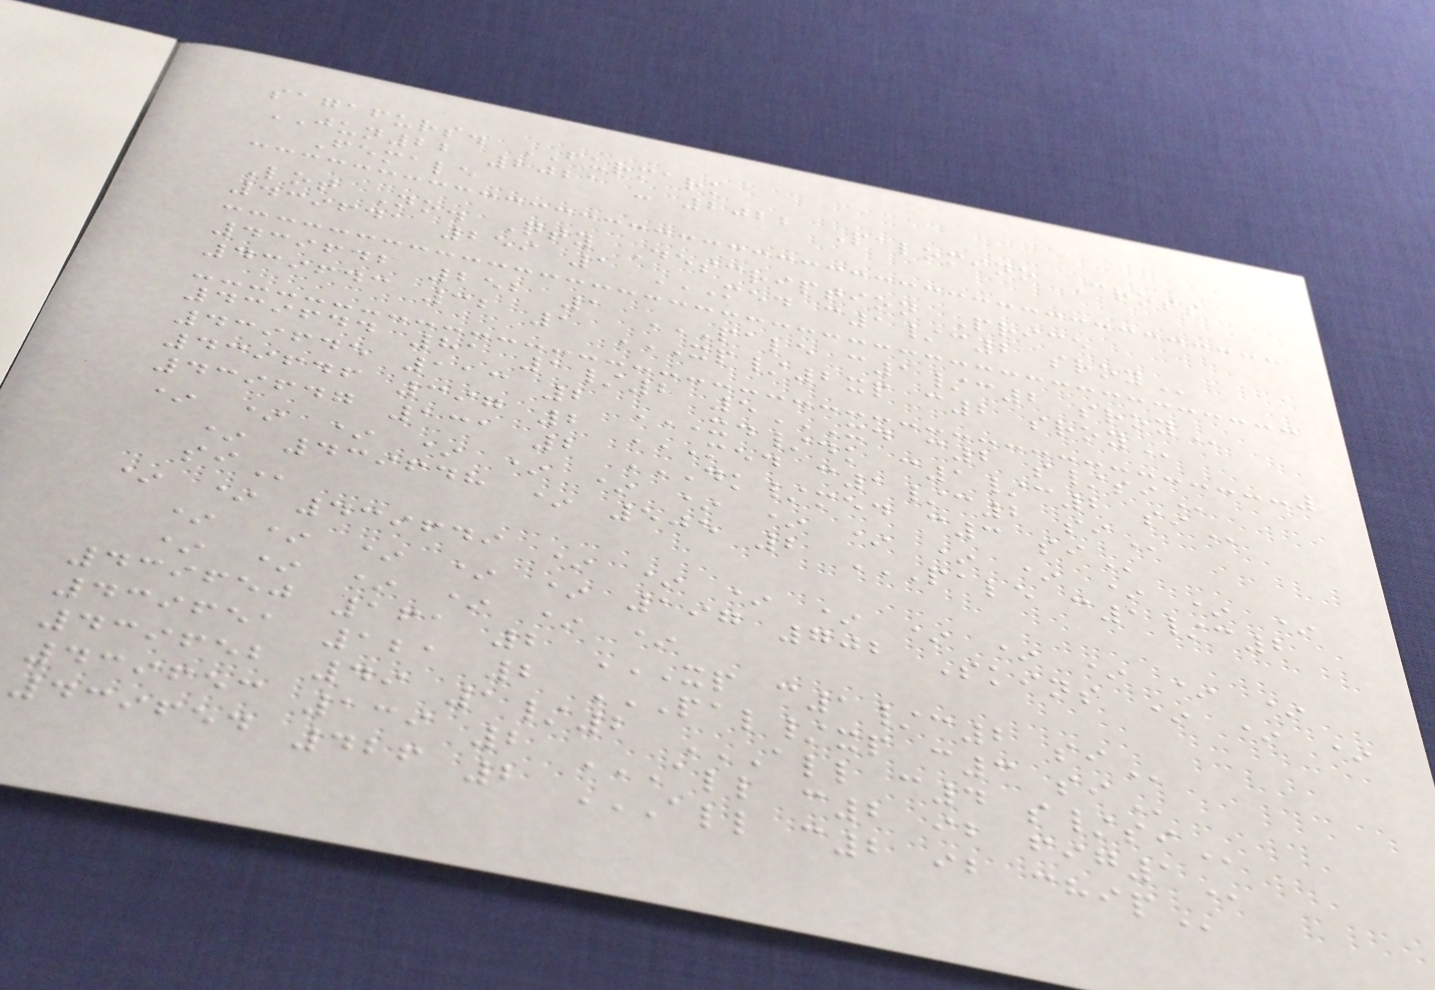sagafurs. FURMARK
JUN22 2021 - 2022 Palomino Cross
Female
Lot No. Qty Description Price
439641 259 1 MED C1/C2 SROY
439642 252 1 PALE C1/C2 SROY
439643 32 1 XP/2XP C2 SROY
439644 81 1/2 5XD C2 S/SI
439645 113 2 XD/DK C1/C2 SI
439646 397 2 MED C1/C2 SI
439647 131 2 DK/MED C3 SI
* * * * * * * * * * * * * *
* 439648 * 505 2 PALE C1/C2
SI
* * 439649 * * * * * * * * *
* * * * * 197 702 Skins * * *
* * * * * *
439650 161 2 XP C1/C2 SI
439651 121 2 PAL/XP C3 SI
439652 49 1/2 ALL C4 S/SI
439653 139 2 ALL C2 IB FIG1
439654 426 2 ALL C2 IB CHIP
